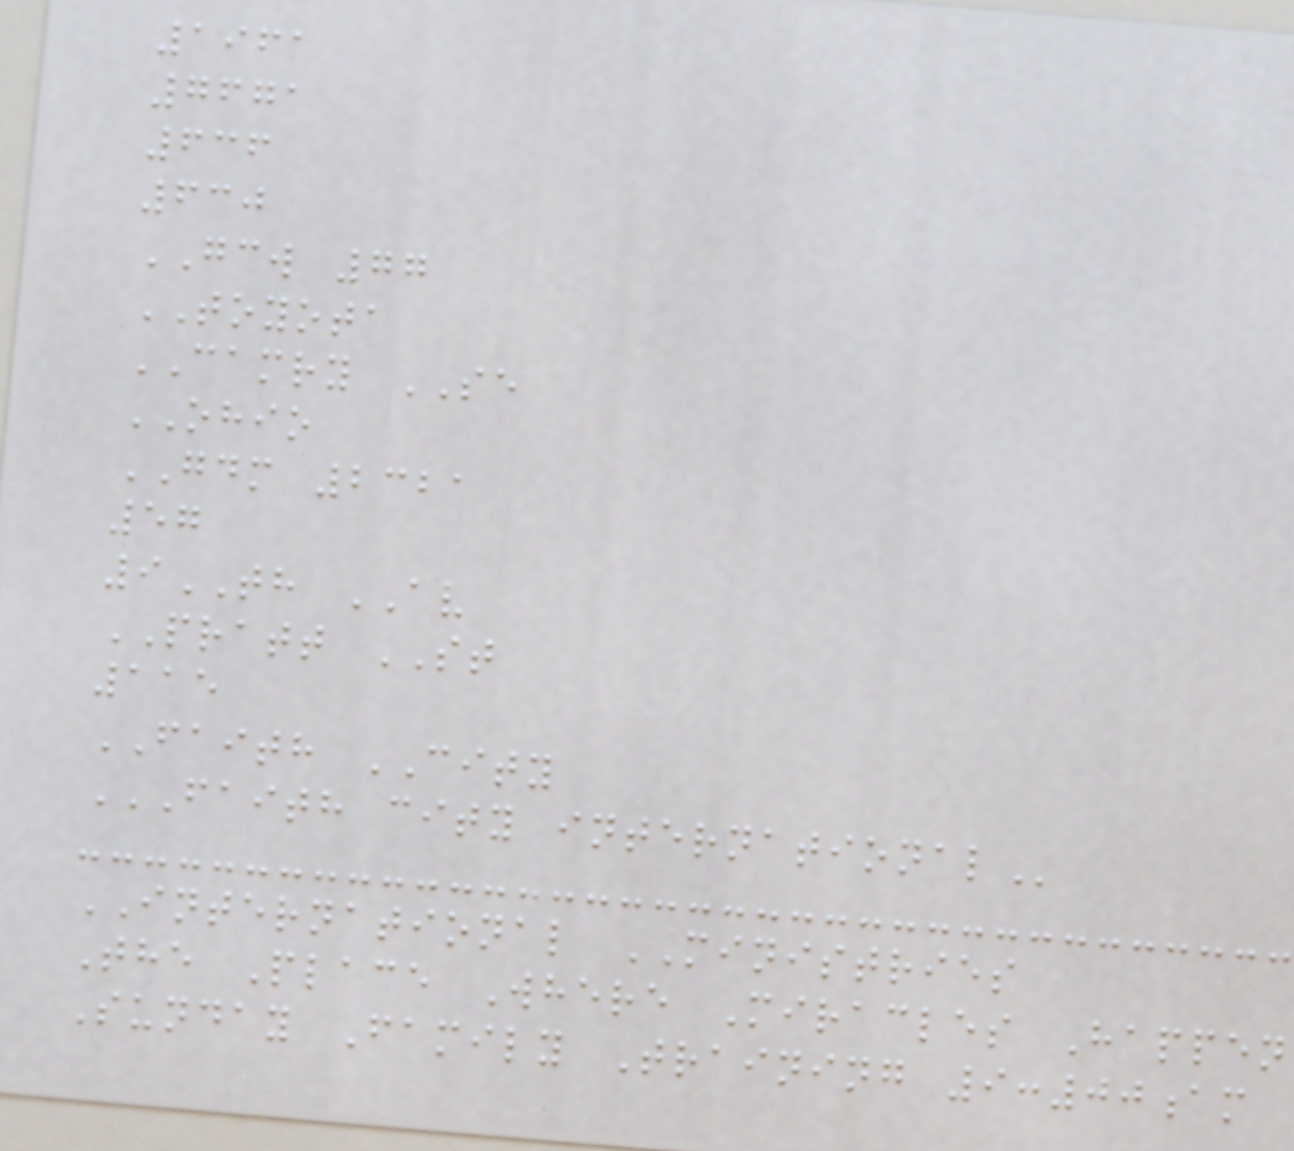1961
7671
636
630
GCW 77
TOYOTA
CAMRY SE
OHIO
GDM 2321
57
9TH AV
PRATT ST
115
FAITH CITY
FAITH CITY INTERNATIONAL
INTERNATIONAL MINISTRIES
The Place Where Miracles Happen
Sunday Family Training 9:00am
